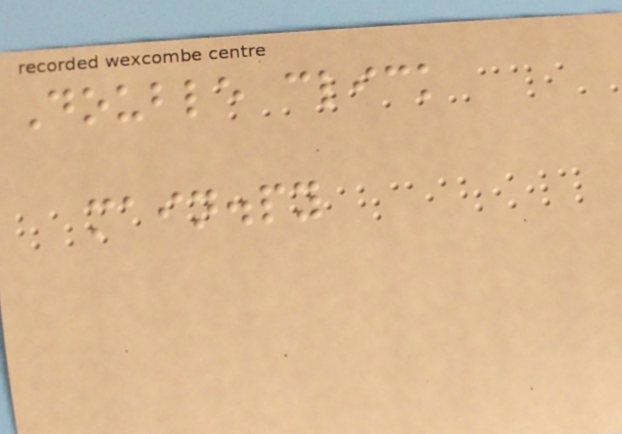Double click
main.py
